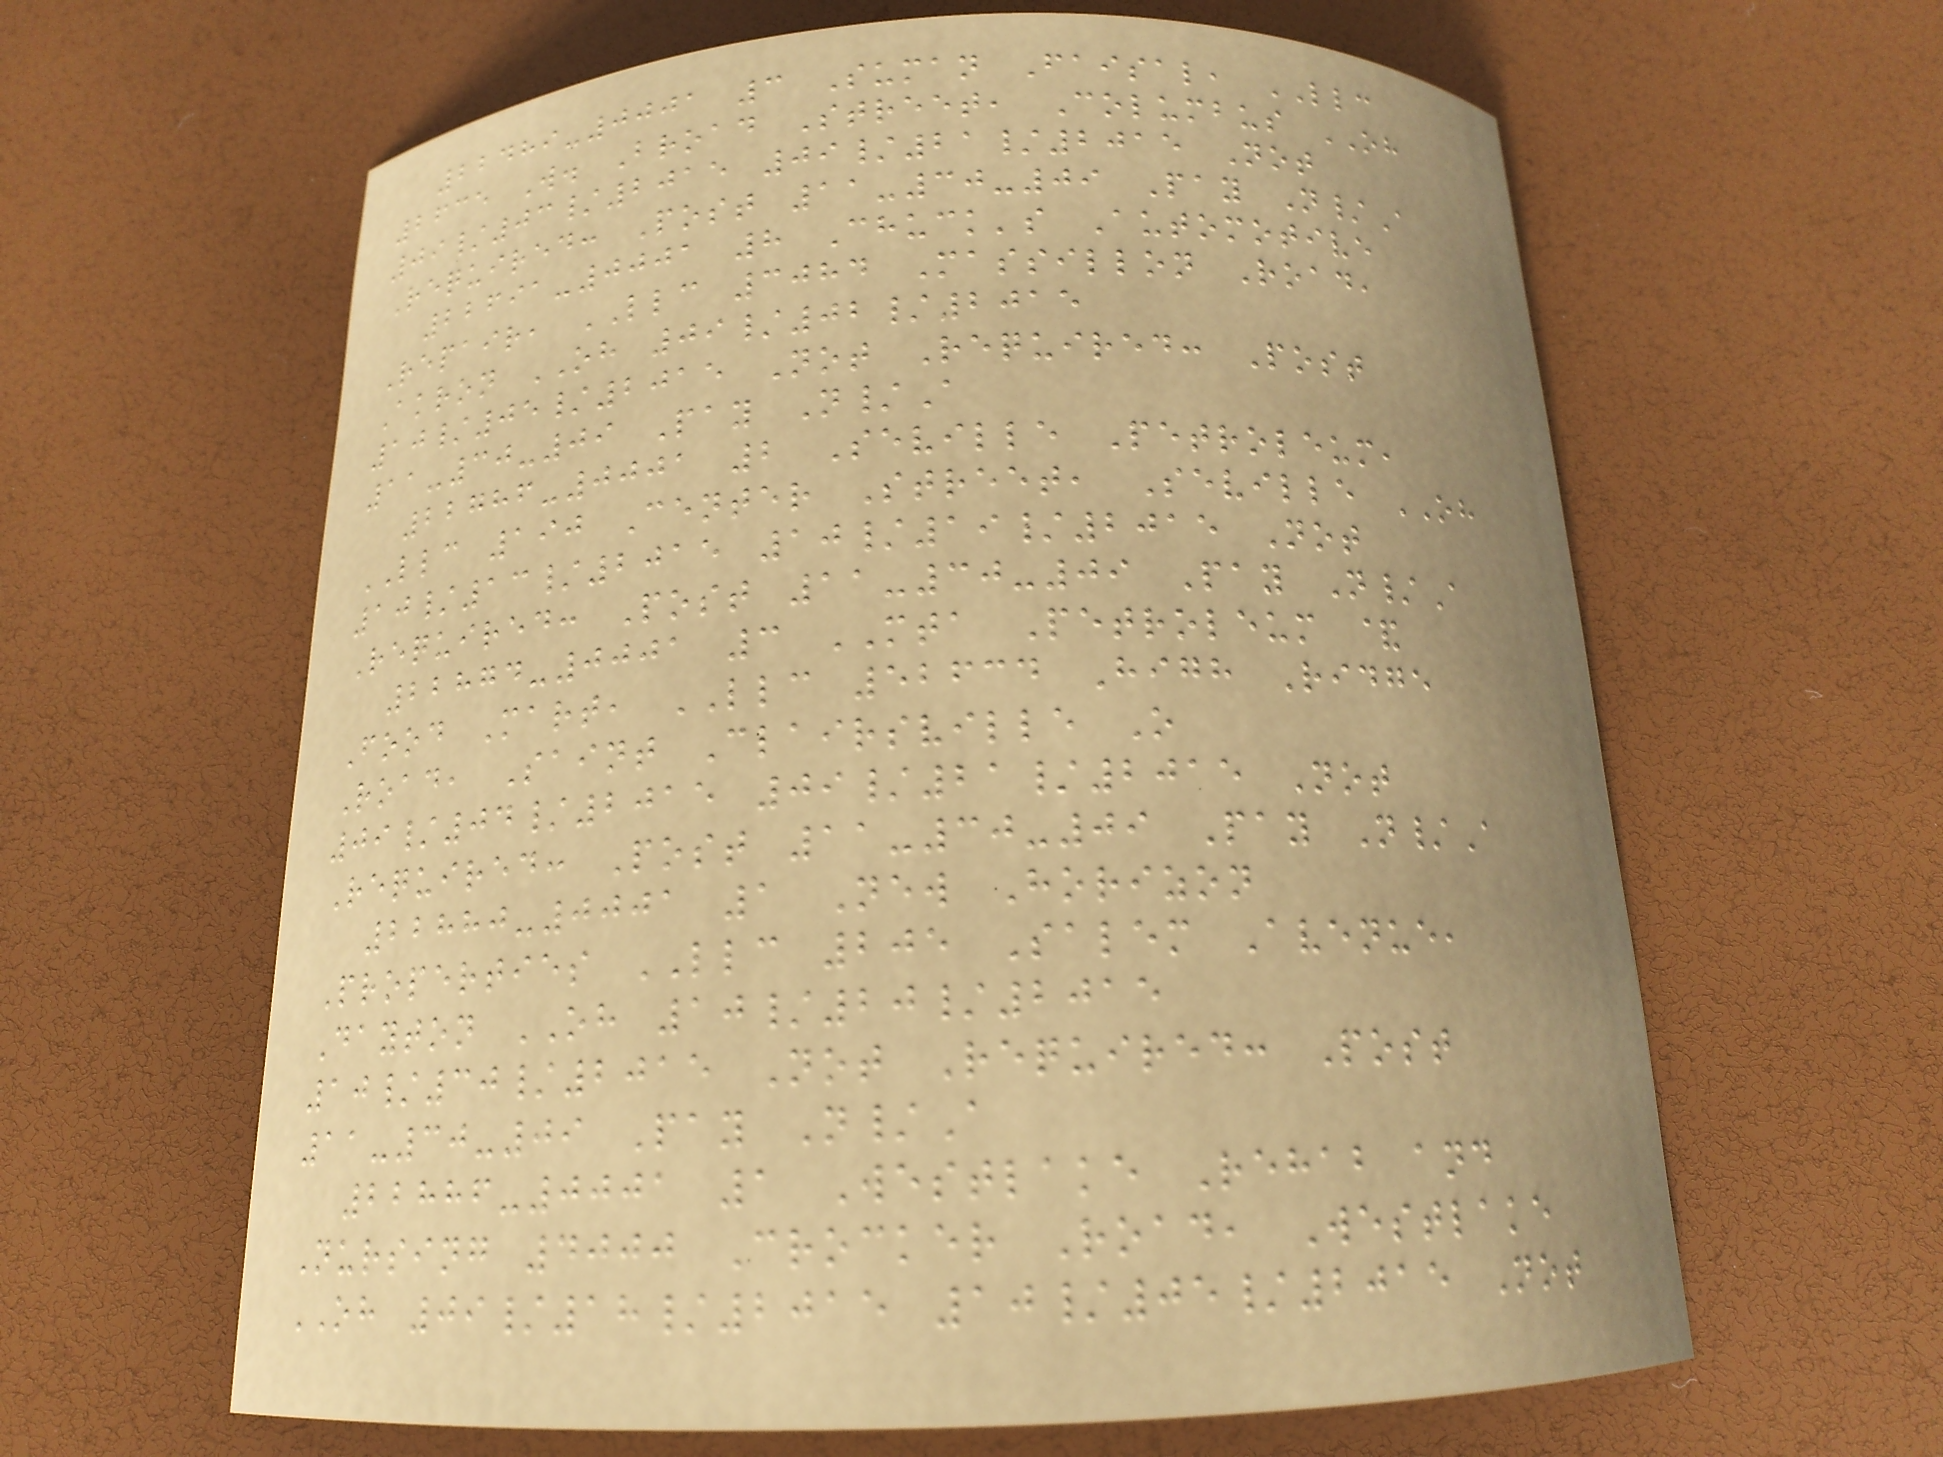22489-0001 3 Suman Faisal, LLC
2635 W. Broad Street, Columbus OH
09/03/2015 09/21/2015 Not
Required: Post 11-30-09 Pay N/A
22691-0001 8 Chuck's Automotive
Repair, LLC 3084 Massillon Road,
Akron OH 09/02/2015
10/05/2015 Not Required: Post
11-30-09 Pay N/A
22786-0001 2 Seville Petroleum,
LLC 190 Center Street, Seville OH
10/13/2015 10/19/2015 Not
Required: Post 11-30-09 Pay N/A
22874-0001 3 MTA Petroleum &
Food Mart, LLC 52634 High Ridge
Road, Saint Clairsville O
09/04/2015 09/21/2015 Not
Required: Post 11-30-09 Pay N/A
22880-0001 1 New Horizon
Properties LLC 205 Salem Avenue,
Dayton OH 10/20/2015
10/30/2015 Not Required: Post
11-30-09 Pay N/A
22886-0001 1 Westlake Rehab and
Nursing 4000 Crocker Road, Westlake
OH 09/18/2015 10/05/2015 Not
